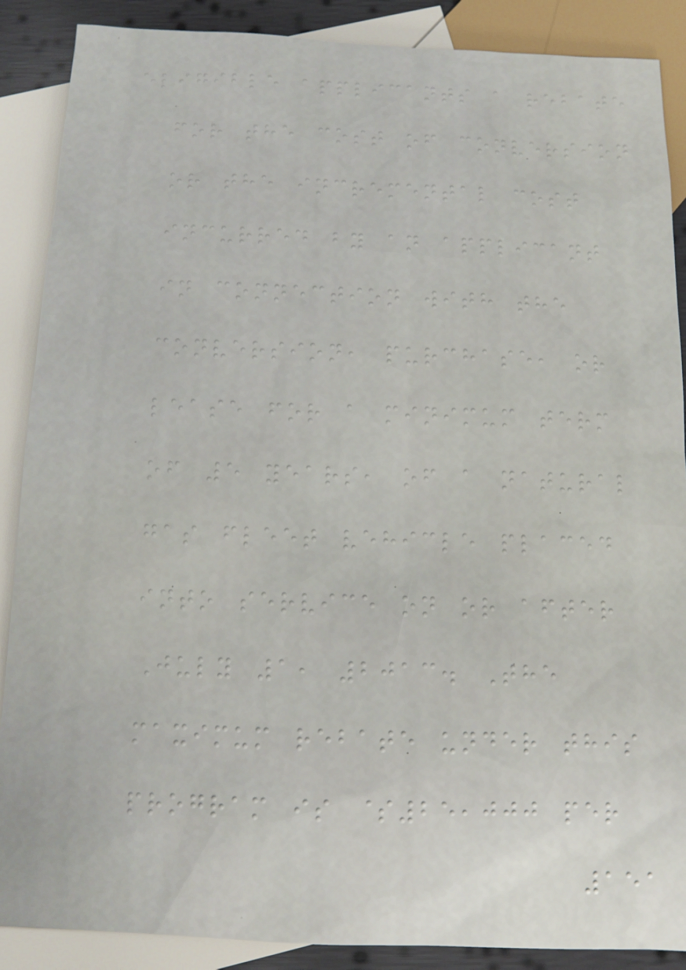eligible applicants a rebate
for the cost of conversion
or the incremental cost
incurred by an applicant
in connection with the
conversion, purchase, or
lease for a minimum term
of 5 years, of a natural
gas fleet vehicle placed
into service on or after
July 1, 2013. The
maximum rebate under this
program is $25,000 per
151
